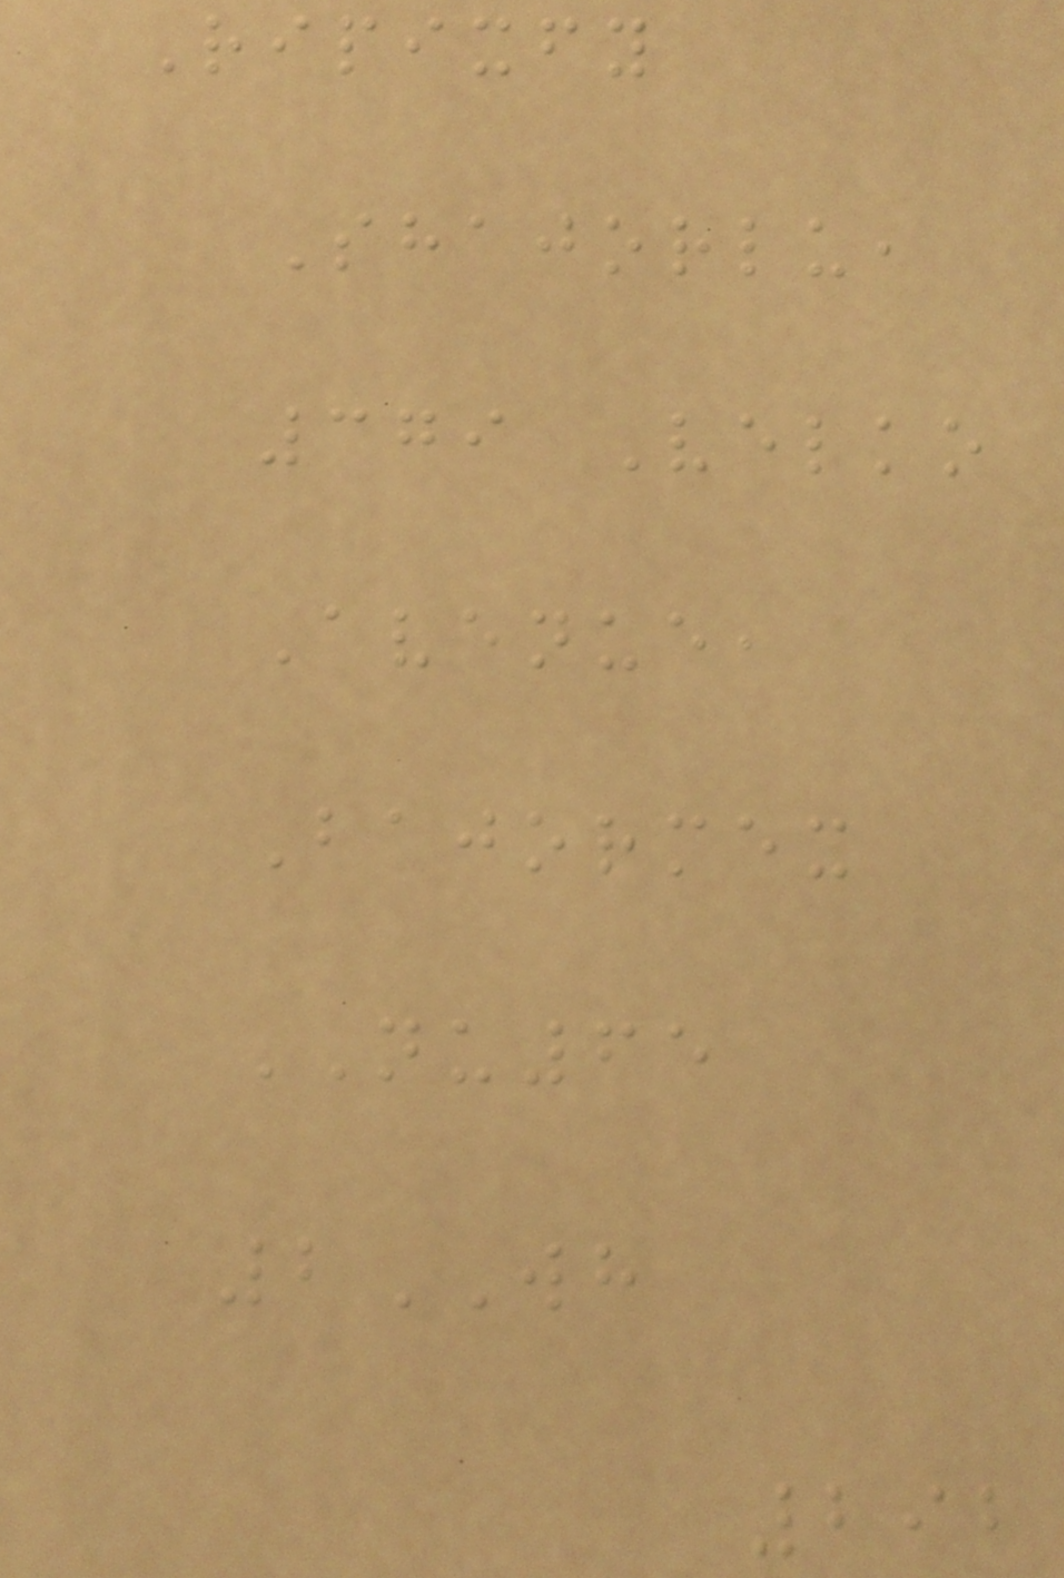Ripixfy
Shajorlu,
379 Velko
Avenue,
Bajormex
NU65
2WH
292
